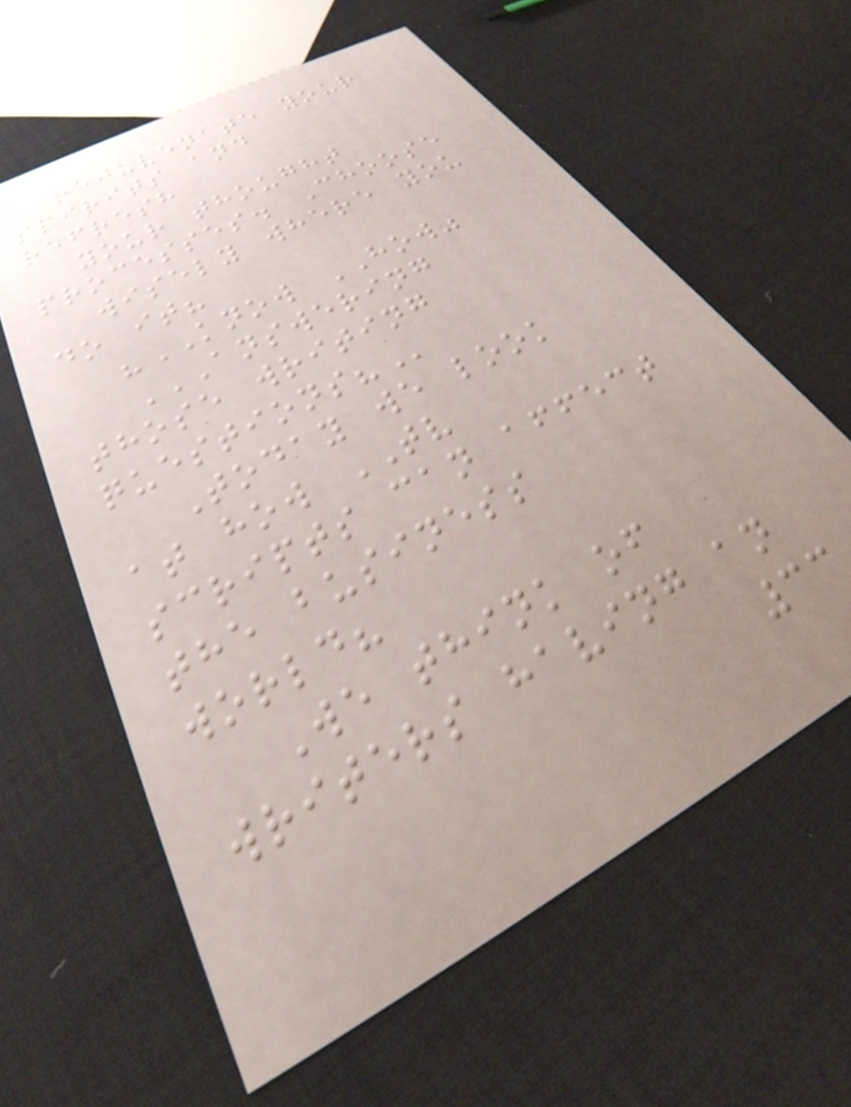rejuvenate your
spirits and
refresh
your thought
processes. Choose
wisely where you
do it?
"KNOW HOW"
ANSWERING
THOSE WRITING
QUESTIONS?
Today we look
at how TV
scripts can affect
the business
world?
We think of
writers having an
33
